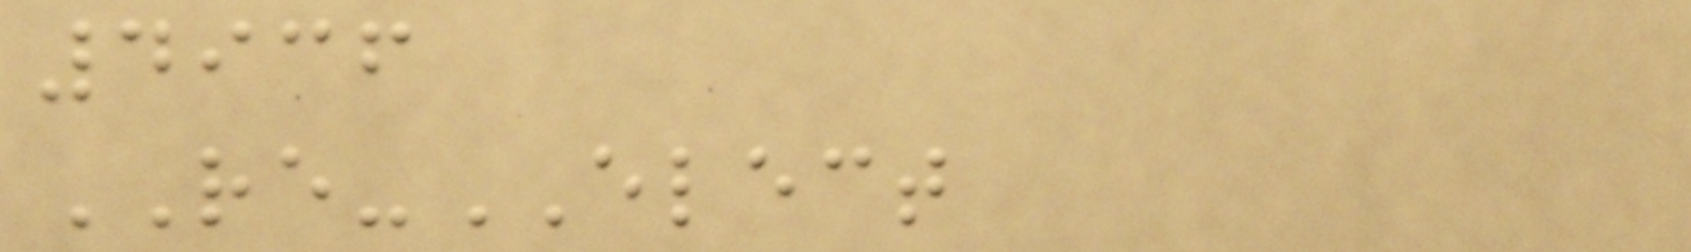4936
RE-ELECT
